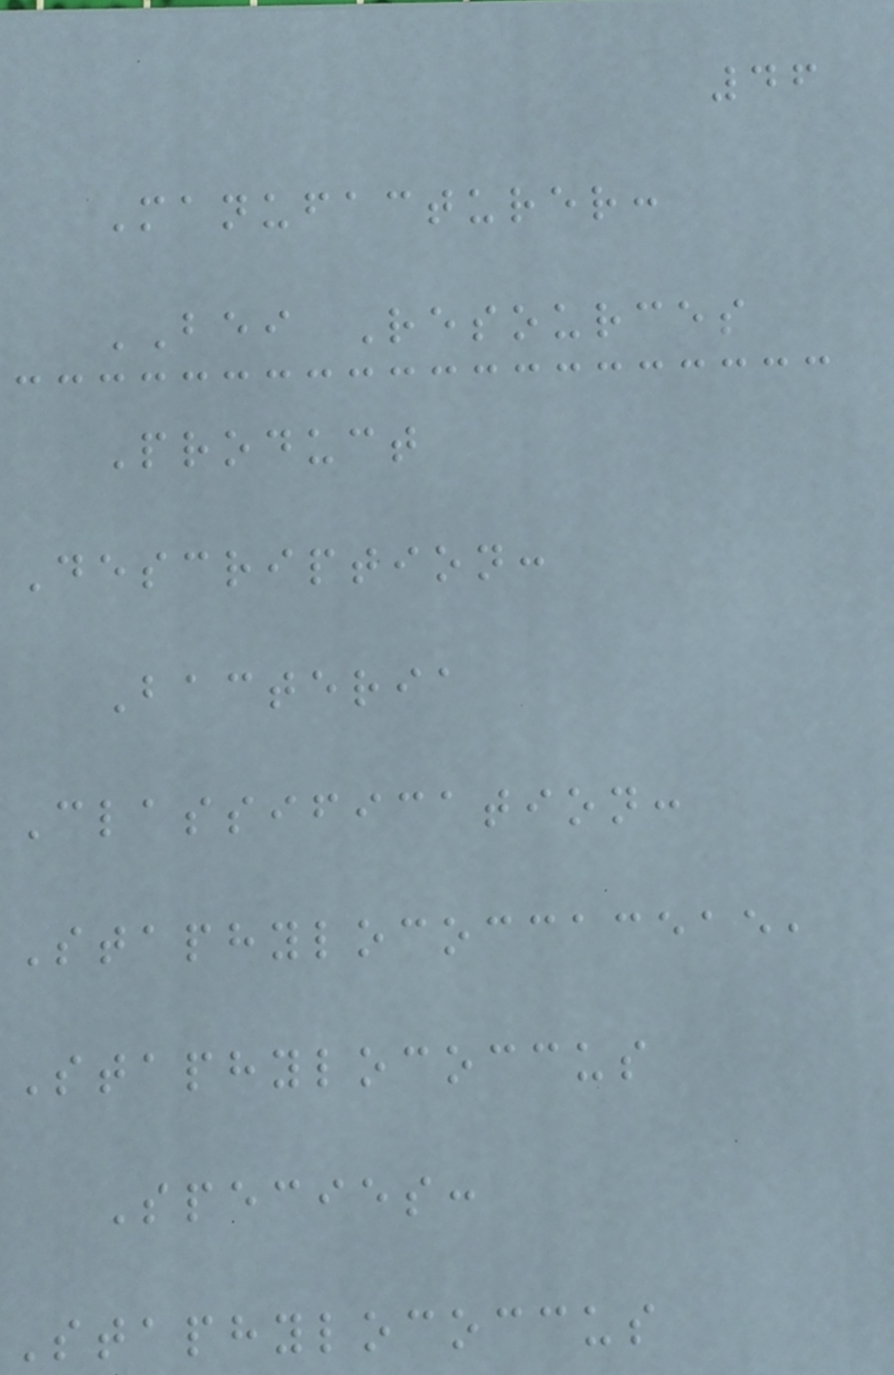46
Manufacturer:
BEI Resources
Product
Description:
Bacteria
Classification:
Staphylococcaceae,
Staphylococcus
Species:
Staphylococcus
